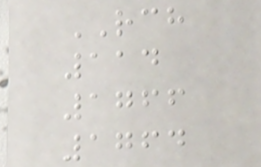RCH
114
1766
1764
